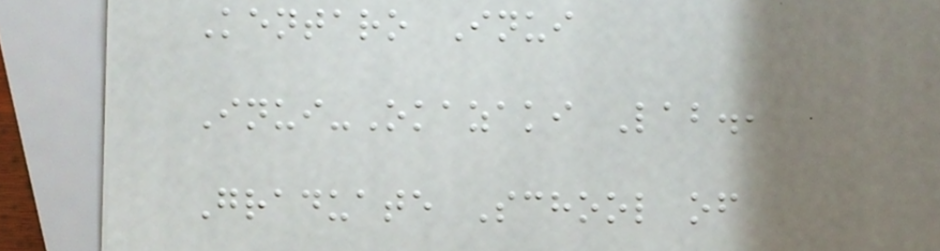Kentaro Inui
Inui-Okazaki Lab.,
Graduate School of
